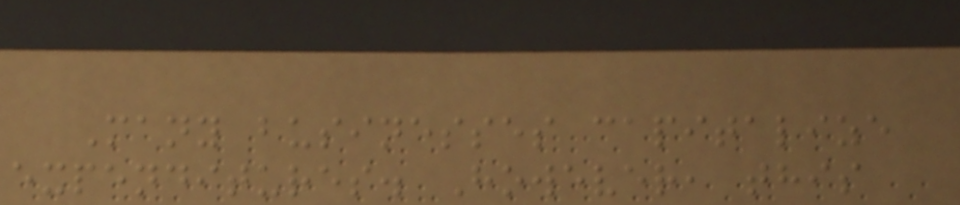Many businesses capitalize
expenditures. However, this
